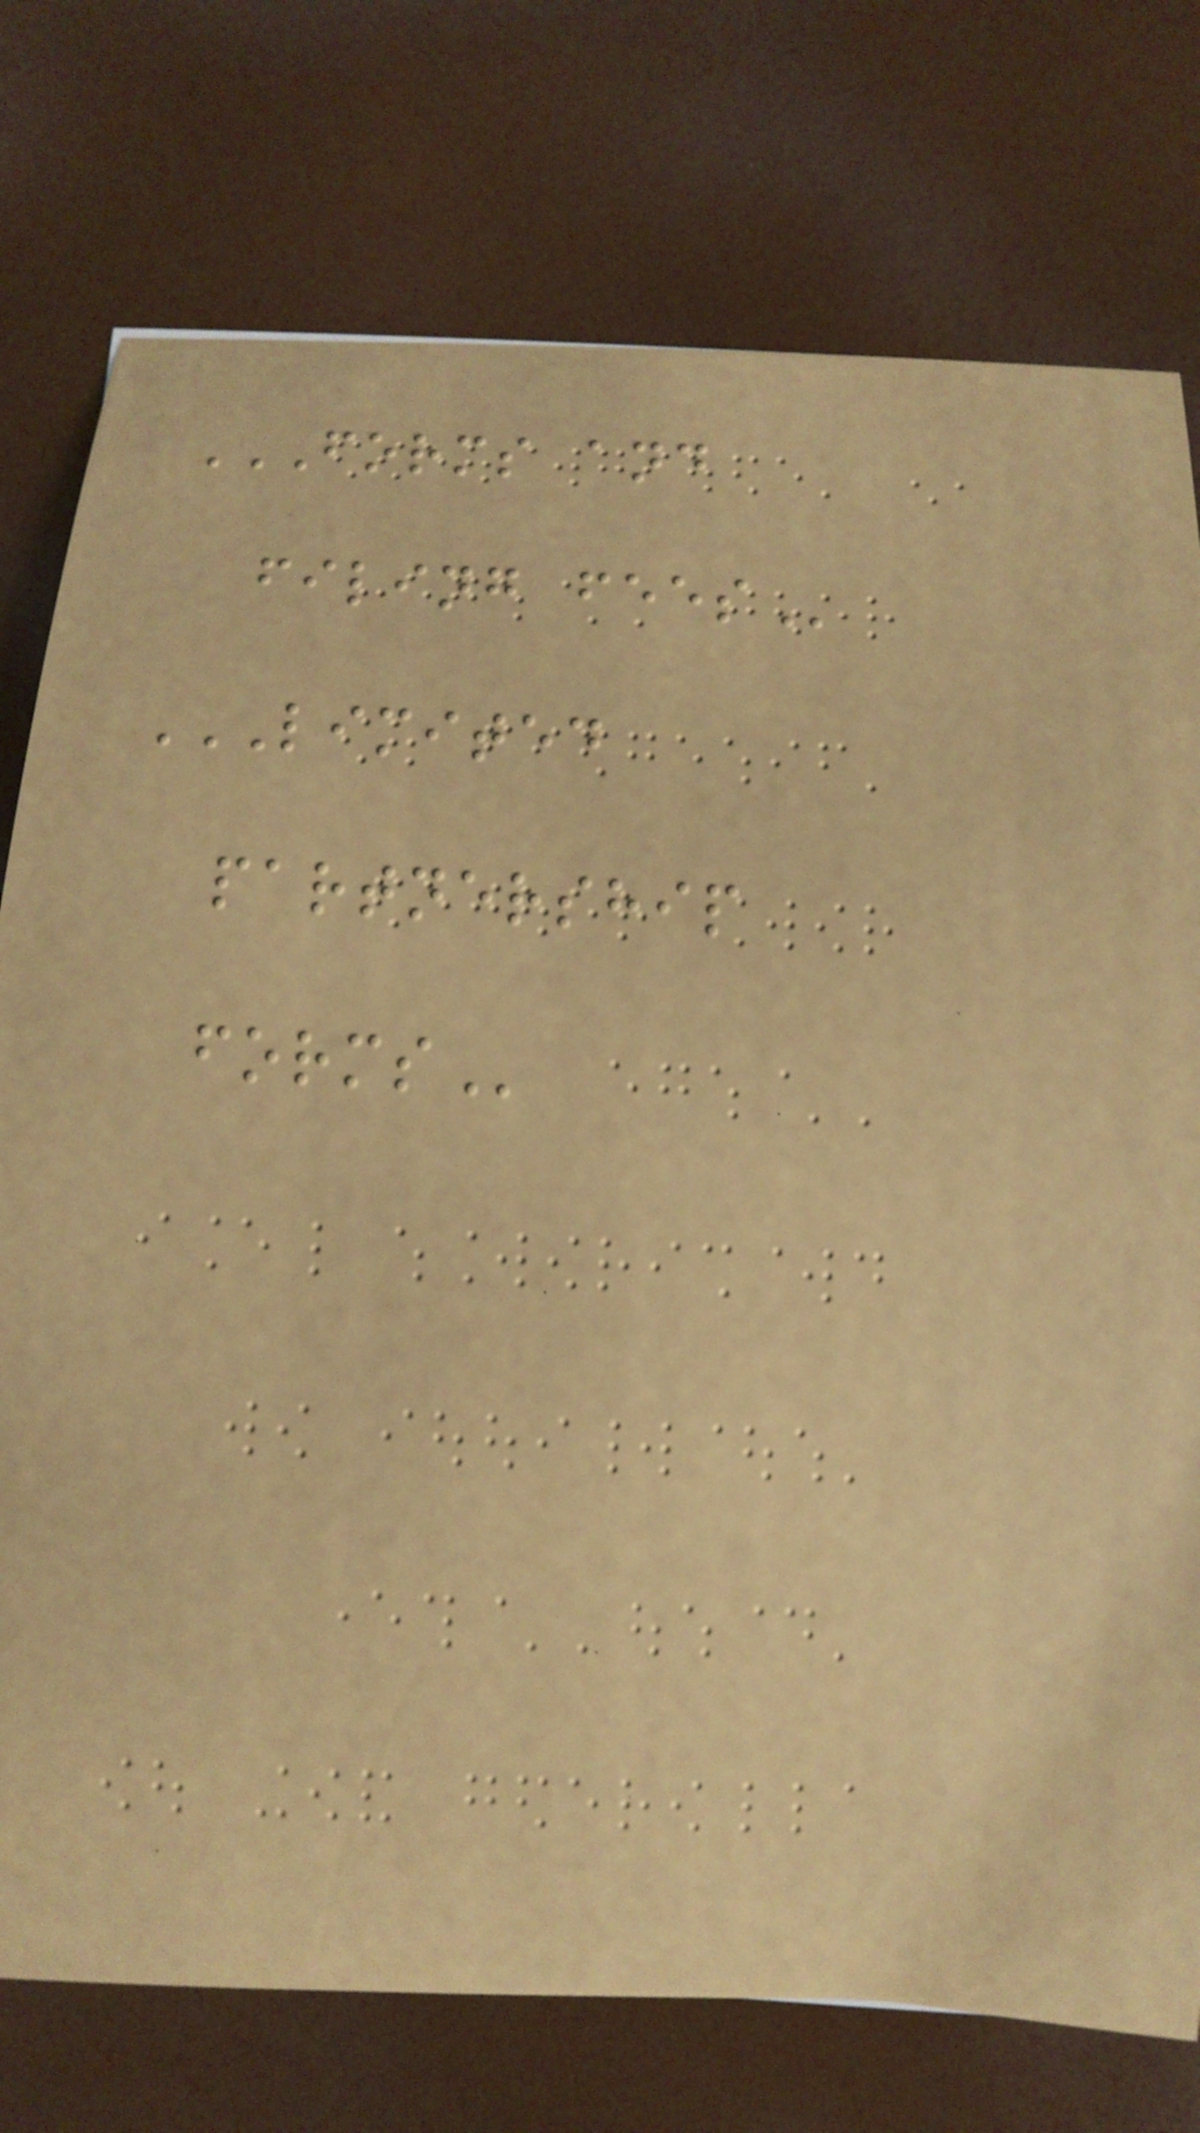FORMS AND
FILING FEES
LIMITED
PARTNERSHIP
FORMS
